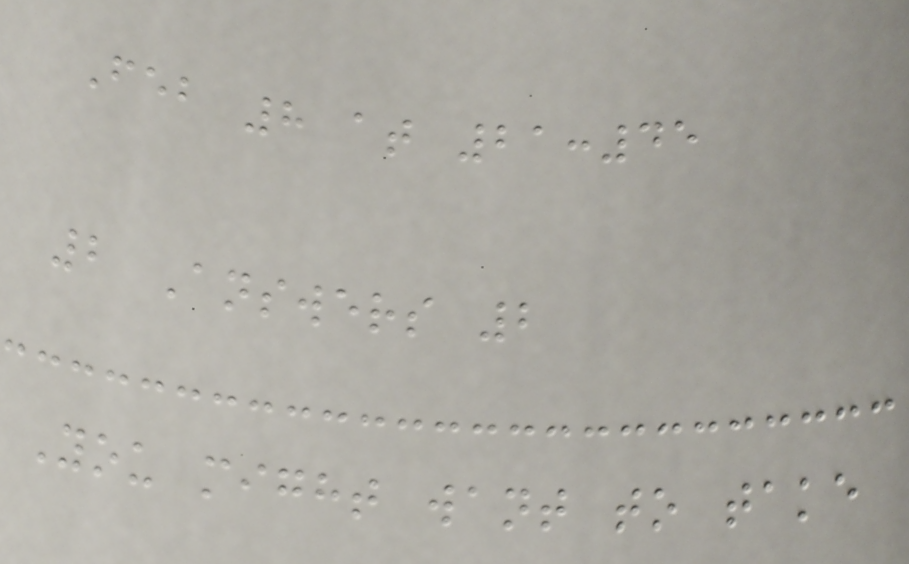Feb 8 at 21:45
2 Answers 2
You might want to take
